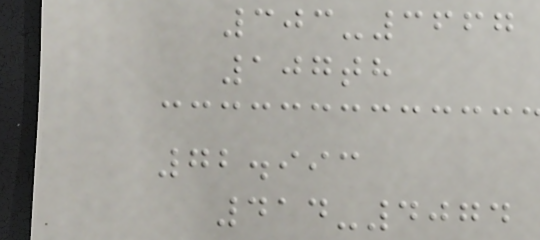303-3667
107th
72.993
414-4074
